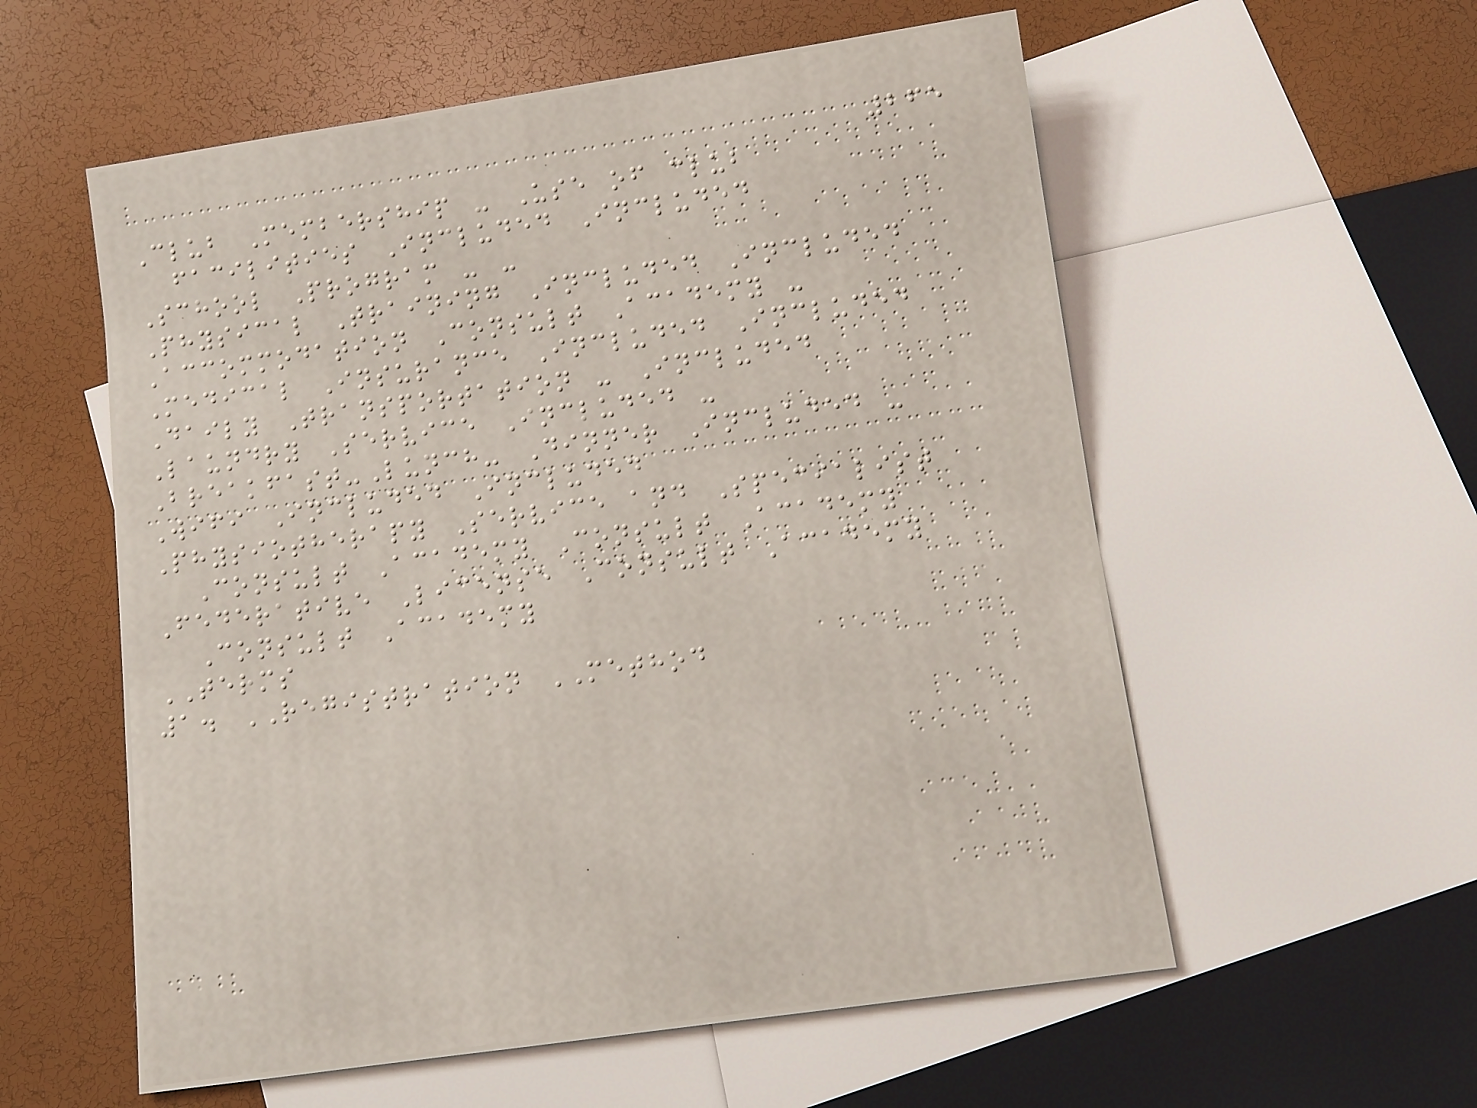265
Club Membership - Use of club
facilities Included Included
School Program - -
Physical Training Included Included
Accommodation Consult Academy -
Medical Insurance Included Included
Daily Transportation - Included
Laundry Service Included -
Breakfast-Lunch- Dinner Included -
Wifi Included Included
Physiotherapy Service and Specialist
Consult Academy Consult Academy
Federative License Consult Academy
Consult Academy
TERMS
1. REGISTRATION METHOD
